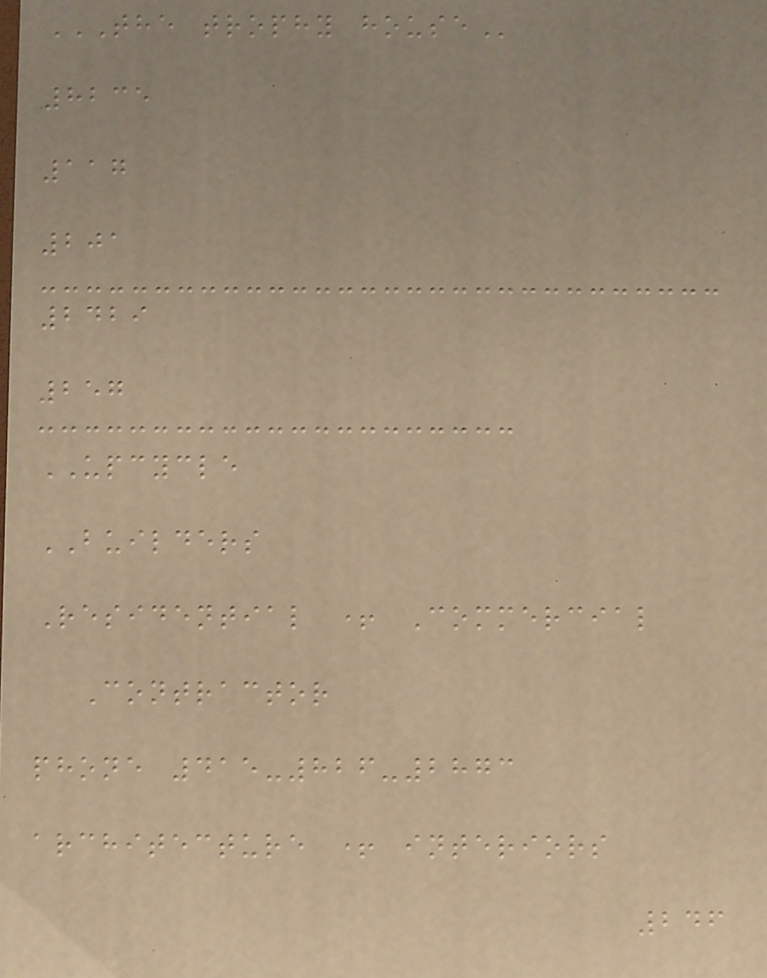THE TROPHY HOUSE
8235
117
201
2429
257
UPCYCLE
BUILDERS
Residential + Commercial
Contractor
phone 415-826-2873
architecture + interiors
246
